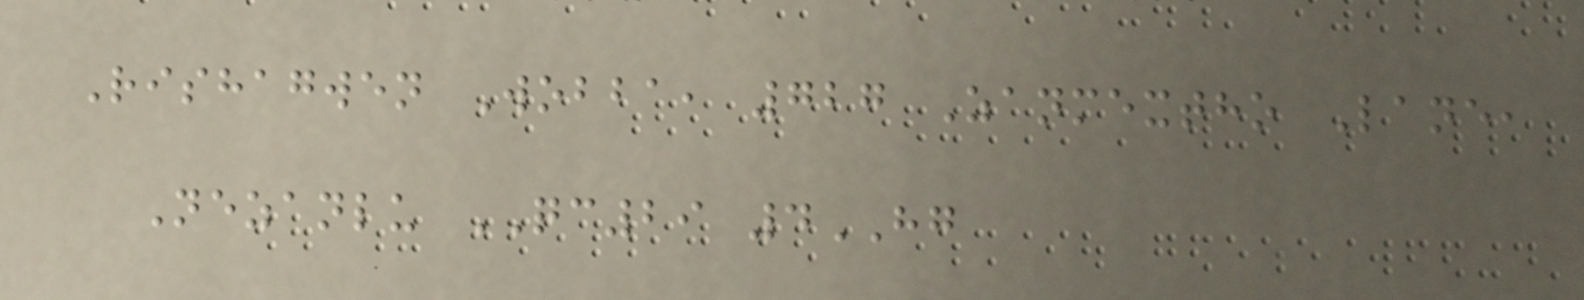Rishagwen Wobba, 727 Zanmextho Lane,
Nezanlu QC29 4HG
